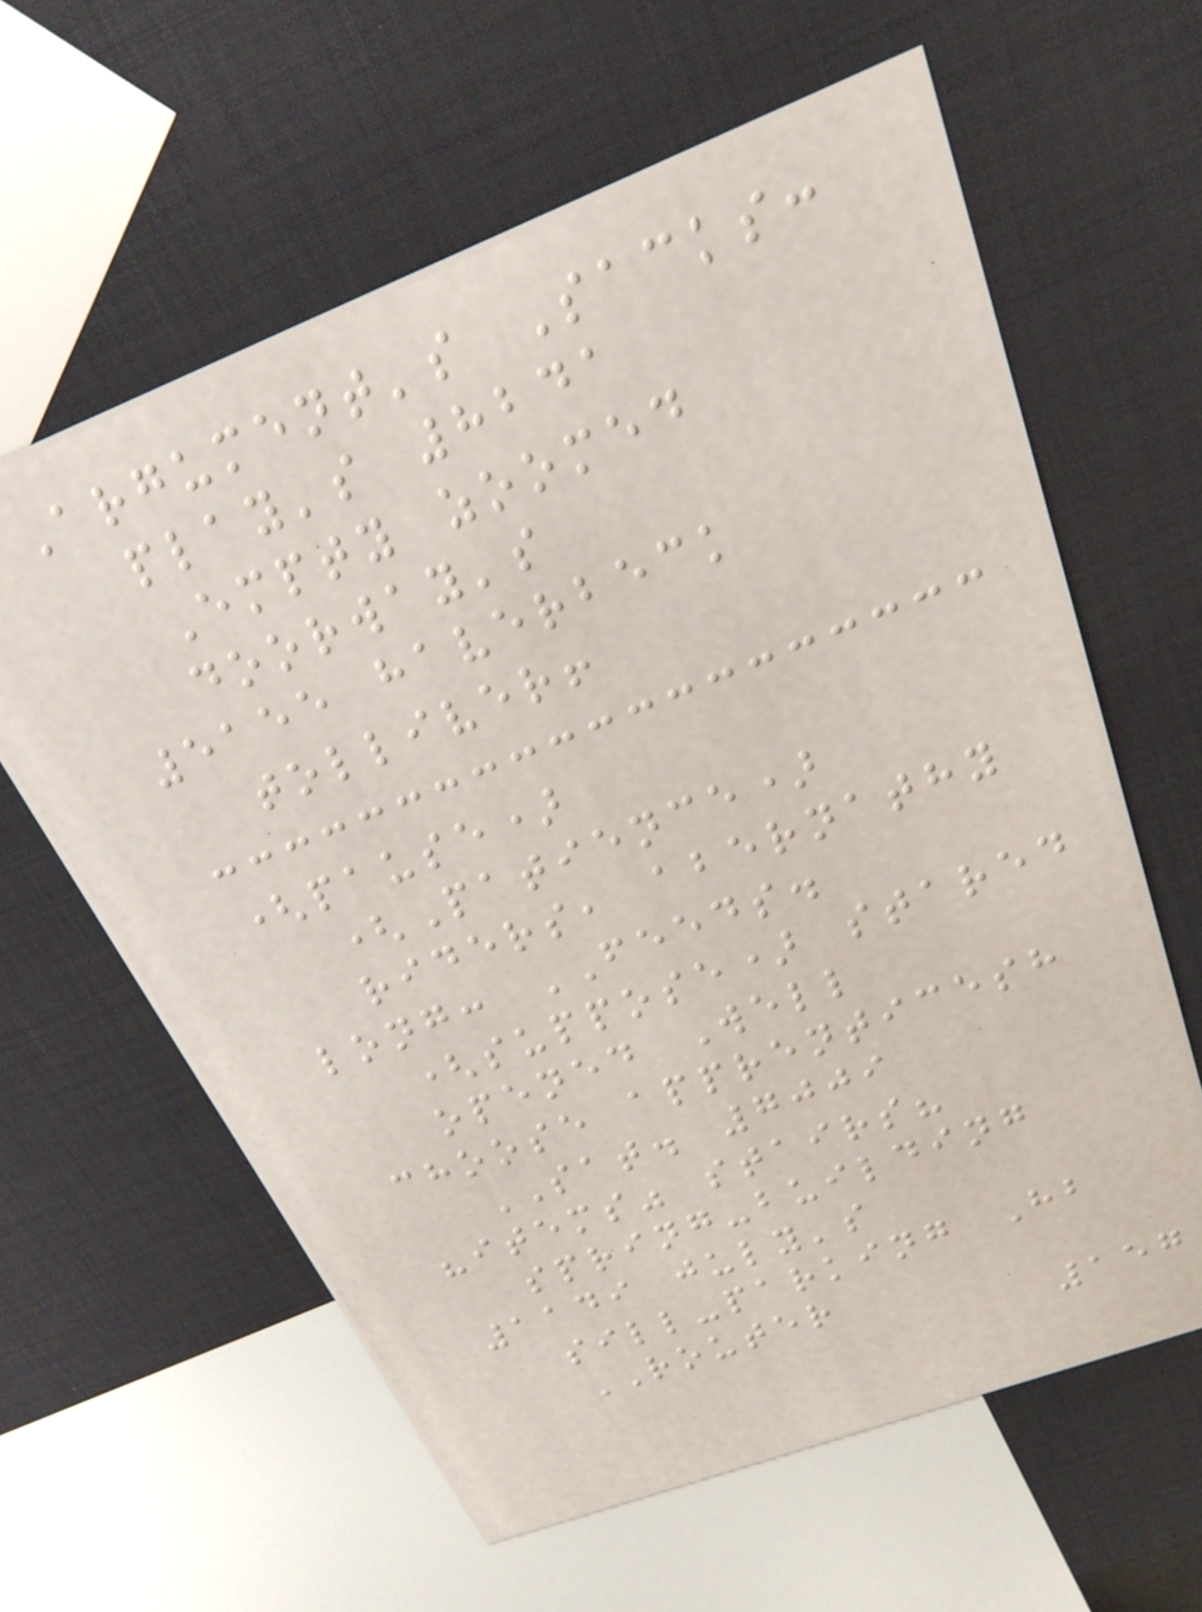Argument's Sacks:
play's 8241
Empty zoomed
doorway's
5155 haverbeck
tolliver!
(pause)
(Patience)
riders, abernathy
long: FEEDS.
(suppose) stared
opened Well
choose apprenticesh
SAT. 7009
"items" stairs?
spring-building
1149 july's
sill-parking Hb
ROUTER
157
